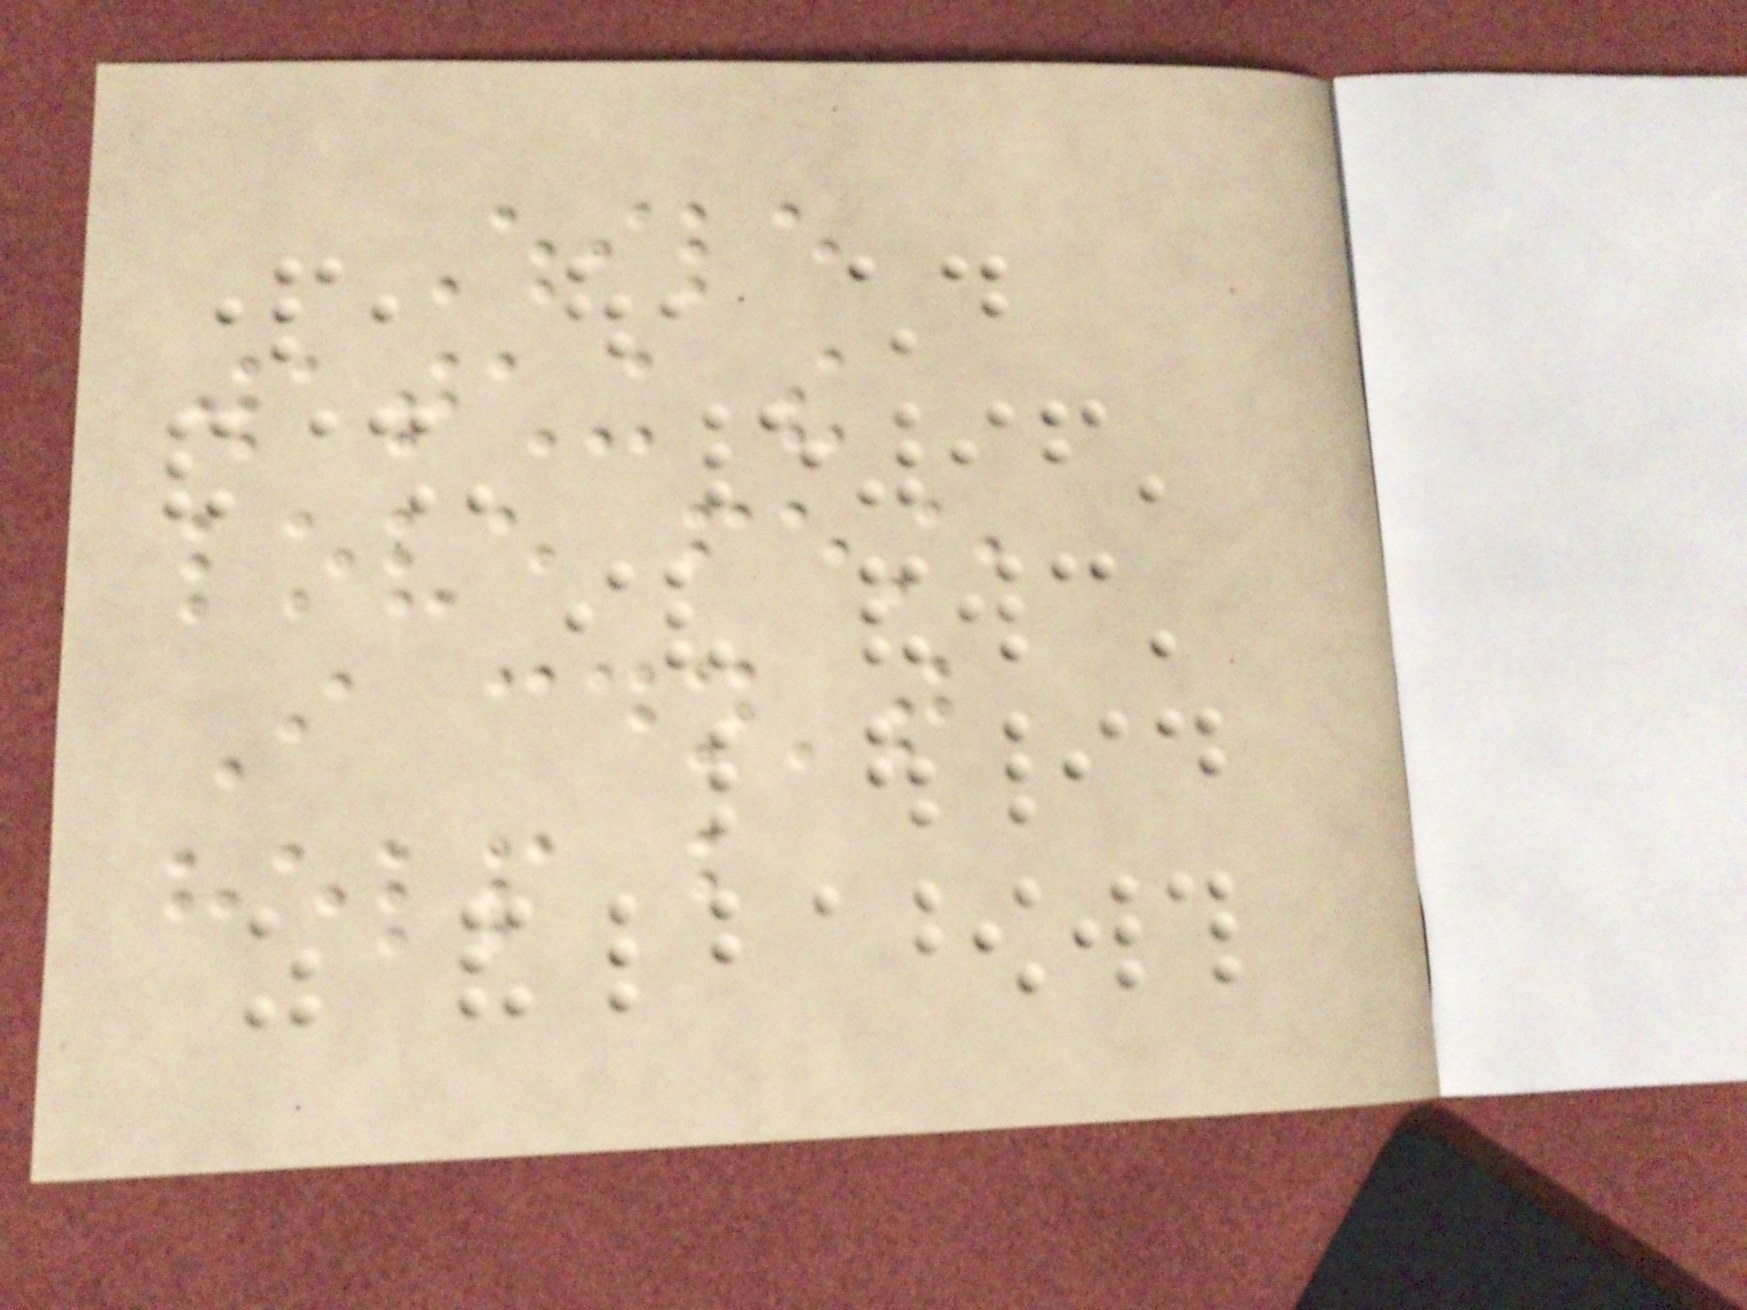While
watching the
love fest,
I couldn't
help but
